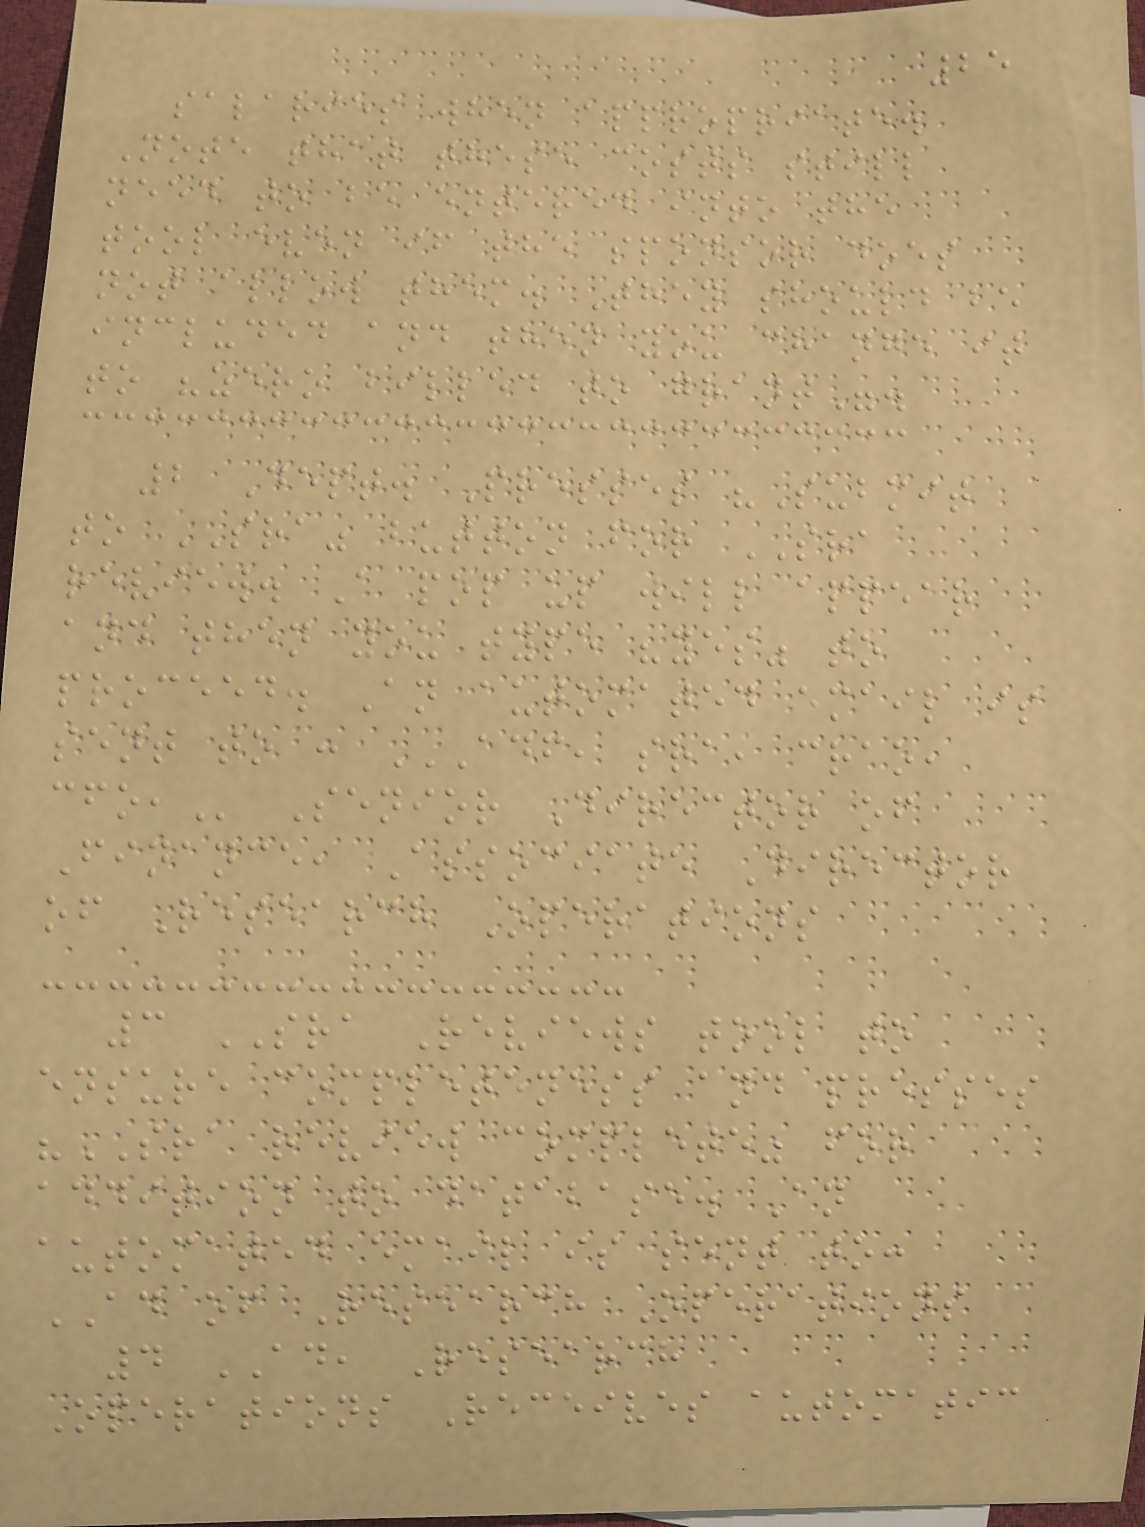25
salaries when appropriate.
Note that these costs still
need to be entered into the
tool even if the sponsor does
not allow them. They should be
included and then you change it
to "zero billed to grant".
2 Dept. Presses "Submit
to SRA" button for SRA
review. A pop up will appear
and then you type "yes" to
proceed. An automated email is
sent to : ADF, SRA, CRAO,
CFO, Senior Director of
Finance, Associate Director
of Research Operations
3 SRA Reviews tool to
ensure completeness and presses
"SRA review complete" for
addition to database. An
automated email is sent to:
AD of Research Operations
4 AD, Research
Operations Receives automatic
